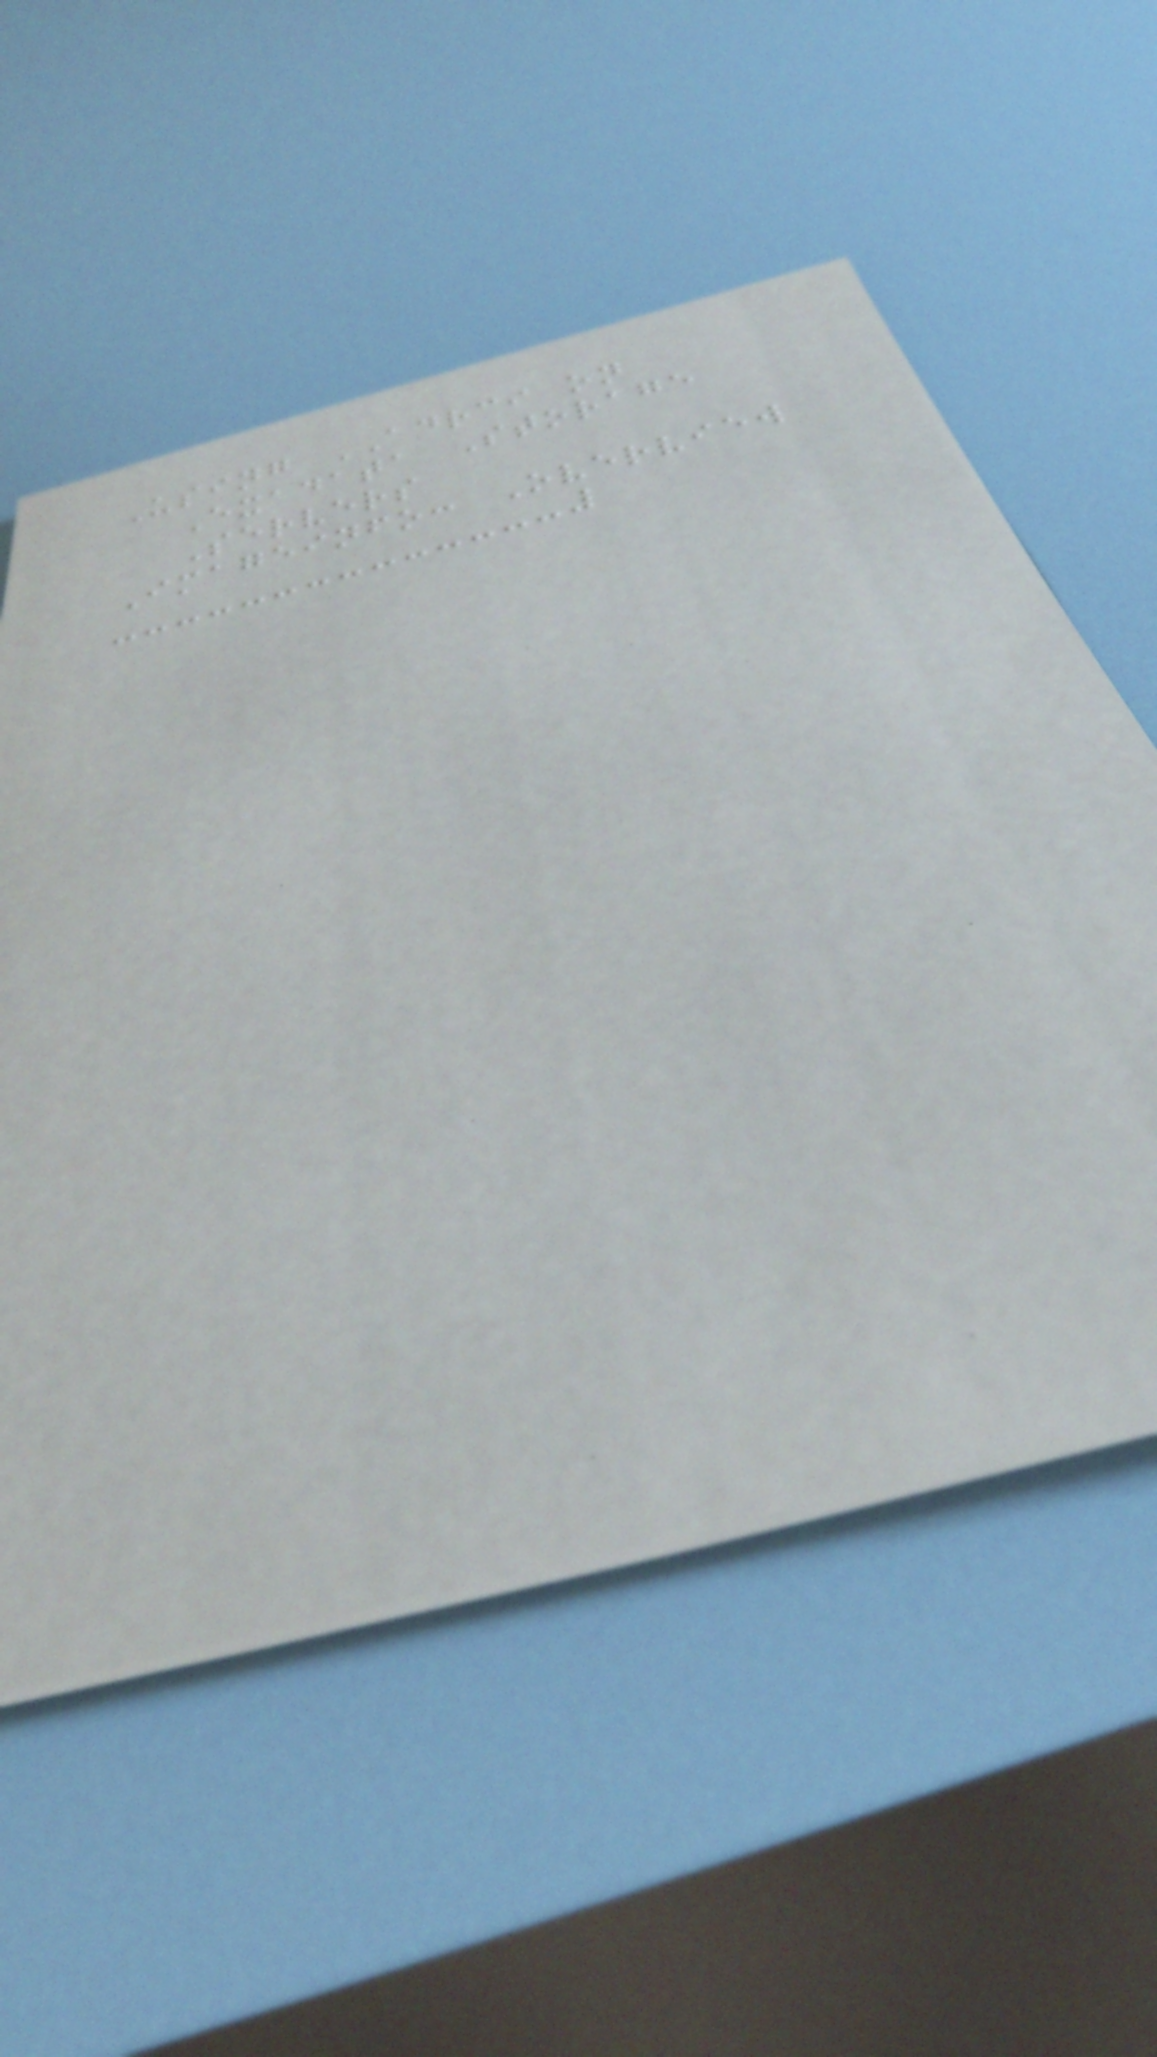Using ADRCI on
Exadata Storage
Servers
Imageinfo: Overview
